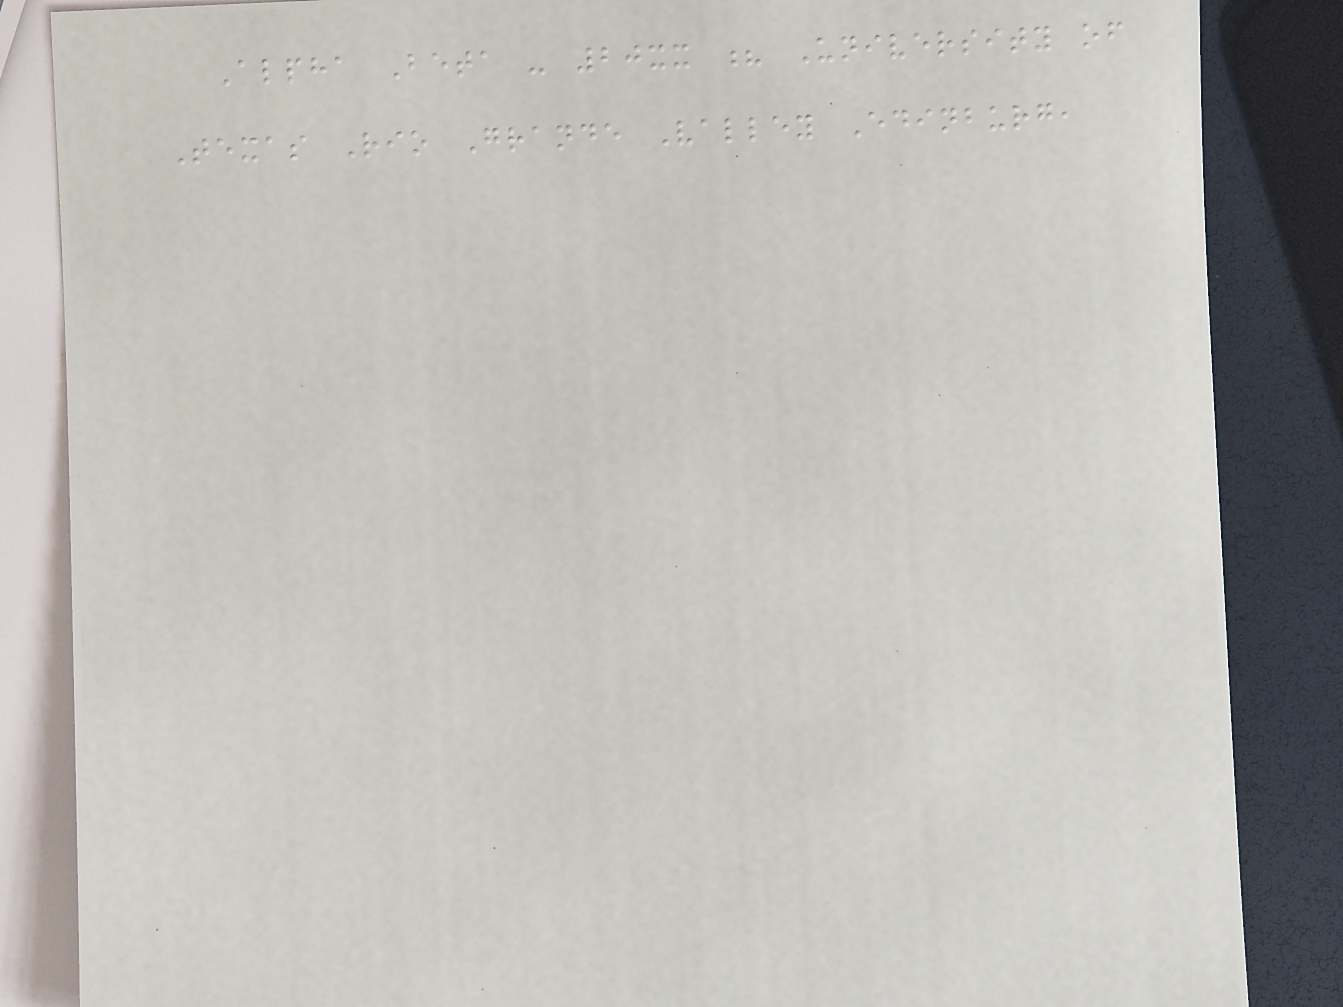Alpha Beta - 20xx ? University of
Texas Rio Grande Valley Edinburg,
